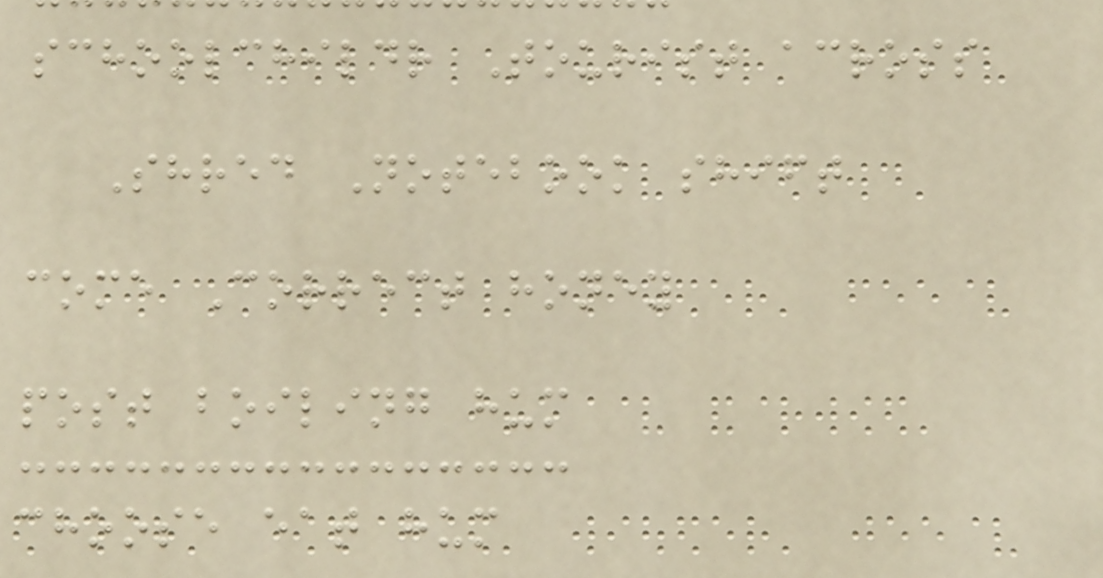schoolchildr Tourist across
Shred Notebook shift
come Correct honey
post boiling hum
choose eat hum
